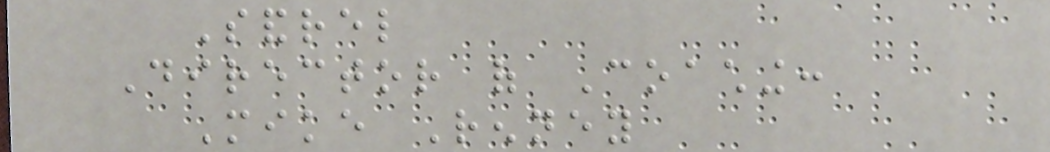Sandrel
Director of Coaching:
Mike Renney
